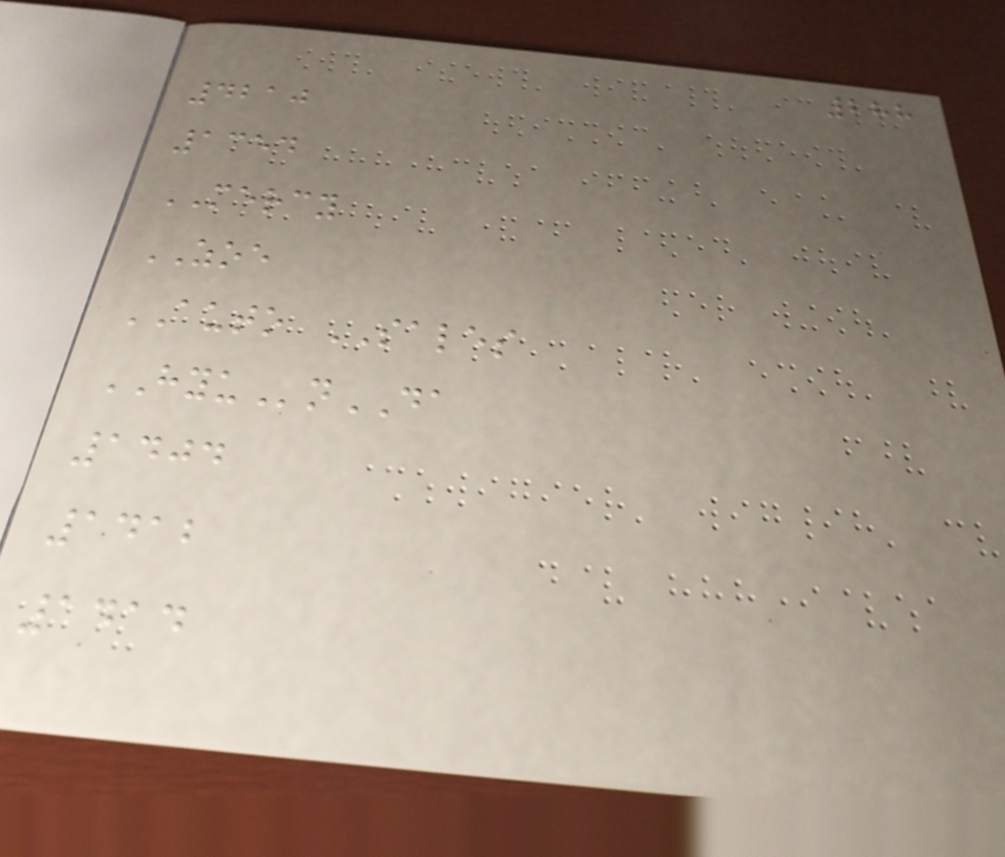288
4210
1354
MERCY
ZOE
AUTO SALES
HYUnDA
1404
1412
1414
